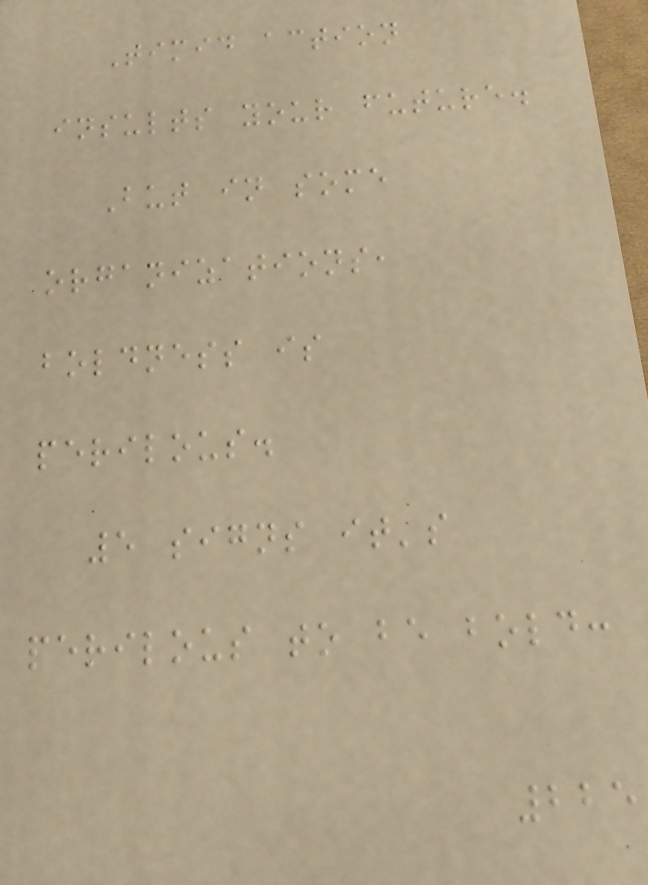Timid action
insults your future.
But in some
organizations,
boldness is
perilous.
5 signs it's
perilous to be bold:
225
